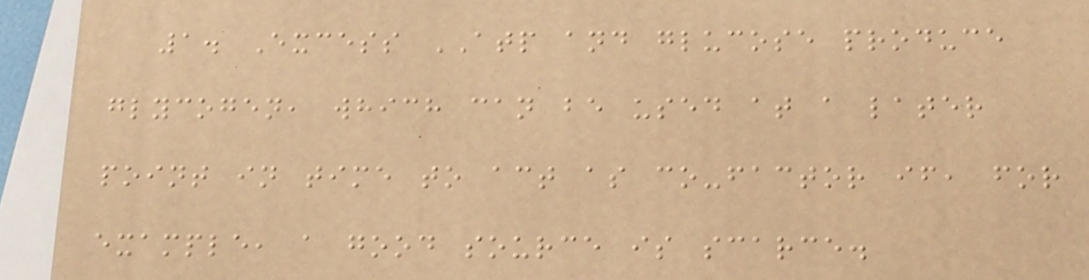1. Excess ATP and glucose produce
glycogen, which can be used at a later
point in time to act as co-factor if, for
example, a good source is scarce.
